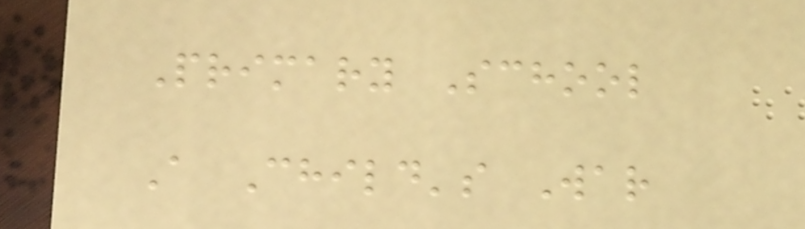Primary School
A Child's War
